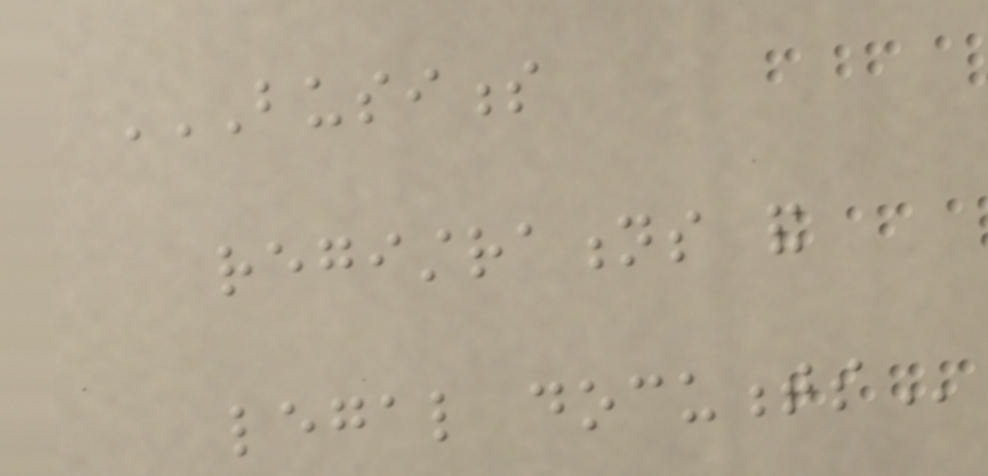BUSINESS
REGISTRATIONS AND
LEGAL DOCUMENTS
